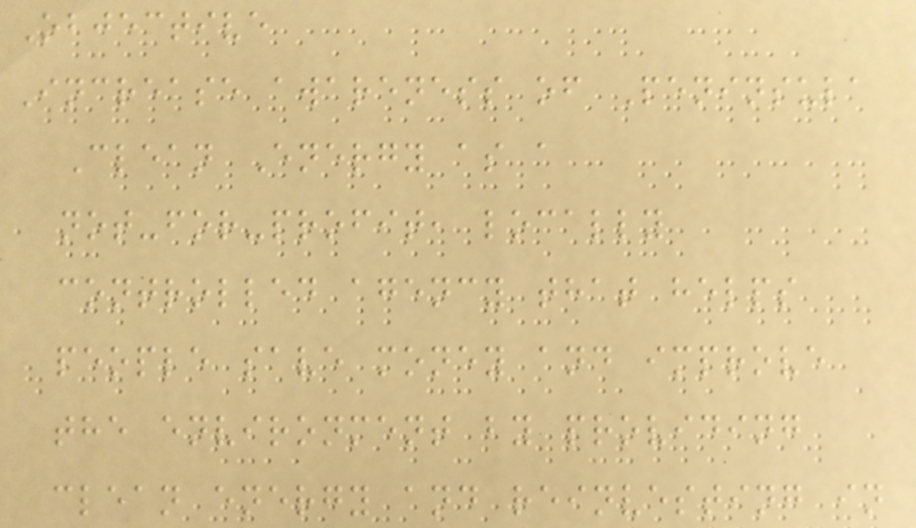Objective
Increase awareness of Peninsula
Clean Energy as a
not-for-profit, locally
controlled agency that helps
people save money and improve
the environment by providing
clean energy and reinvesting in
